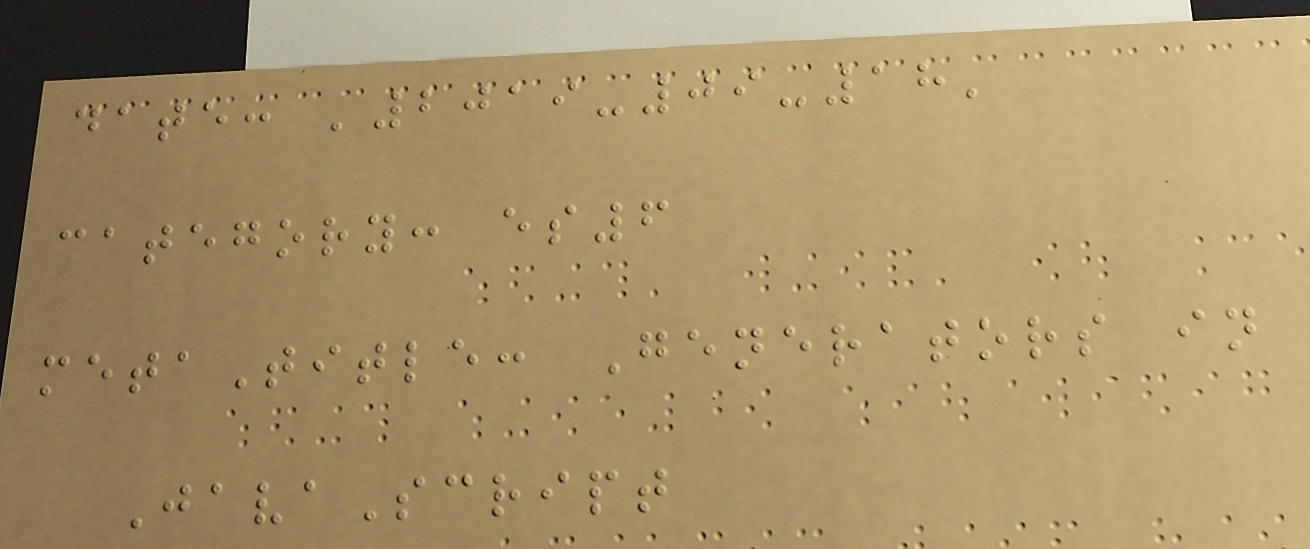date: '2019-09-18'
category: es6
metaTitle: Generators in
JavaScript
